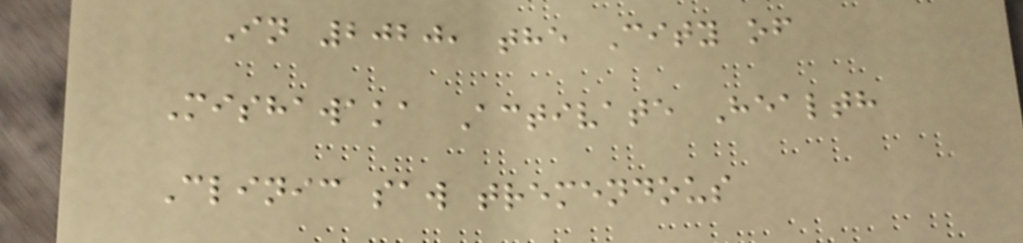In 2020, the City of
Mishawaka Activate Health
Clinic saw tremendous
